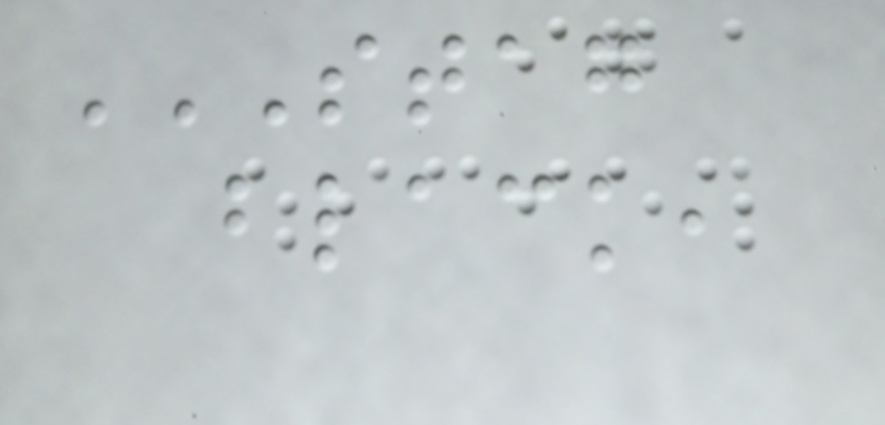STAG
BLACK,
